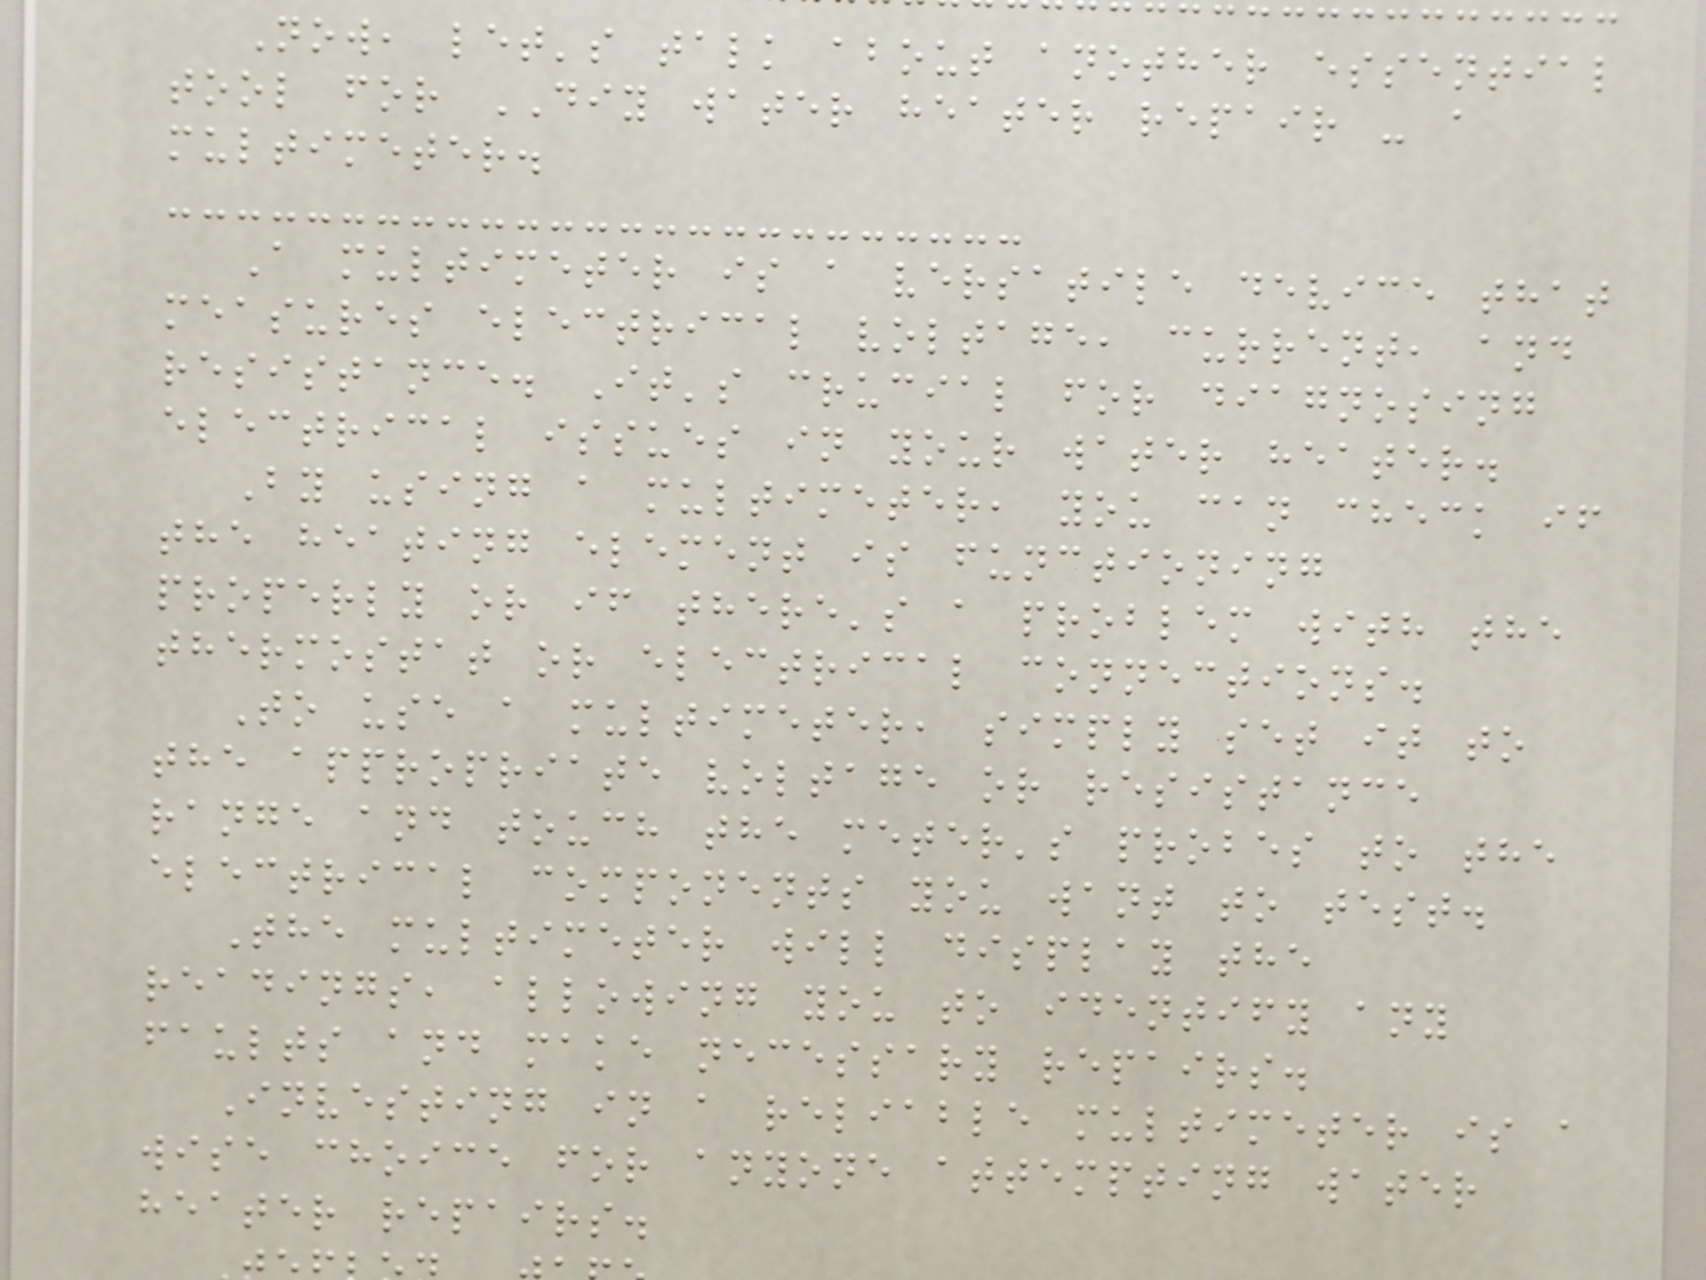Now, let's talk about another essential
tool for DIY water heater repair - a
multimeter.
A multimeter is a versatile device that
measures electrical voltage, current, and
resistance. It's crucial for diagnosing
electrical issues in your water heater.
By using a multimeter, you can check if
the heating element is functioning
properly or if there's a problem with the
thermostat or electrical connections.
To use a multimeter, simply set it to
the appropriate voltage or resistance
range and touch the meter's probes to the
electrical components you want to test.
The multimeter will display the
readings, allowing you to identify any
faults and make necessary repairs.
Investing in a reliable multimeter is a
wise choice for anyone attempting water
heater repairs.
